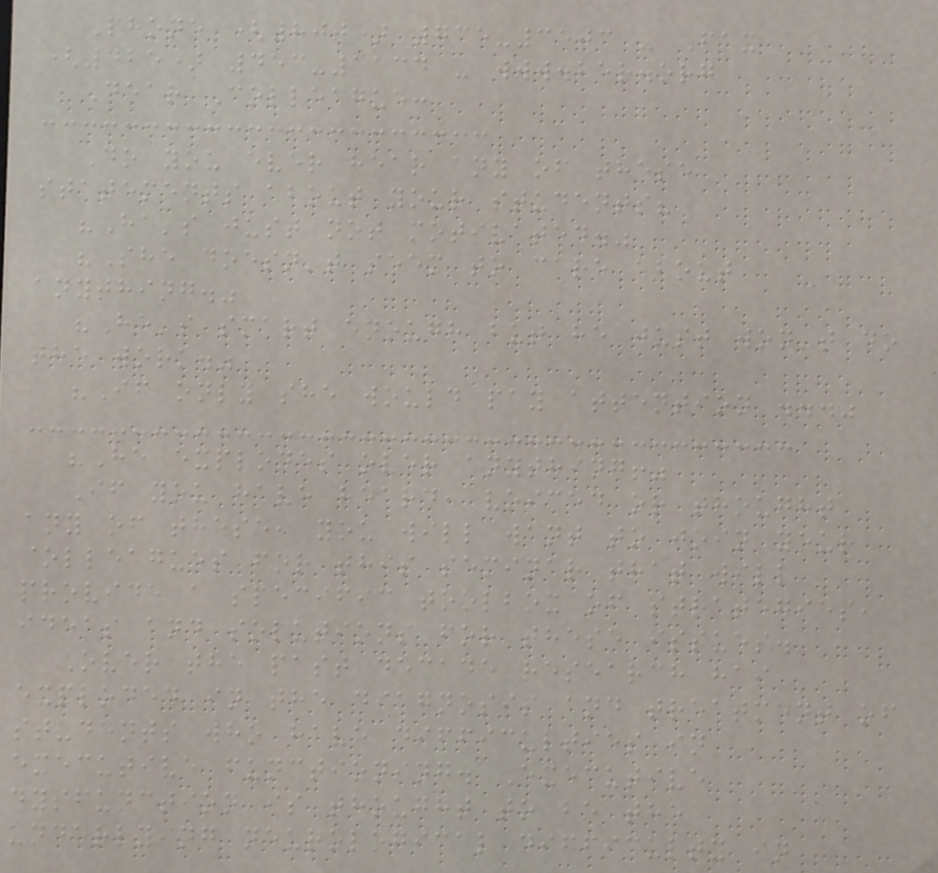Phone (800) 735-3503 - Fax
(425) 453-1134 - www.ber.org
Dear Colleague:
Do you ever hear any of these
statements about your students?
"He's just not motivated."
"She doesn't seem to care about
anything."
"He's smart enough but he just won't do
the work."
"If only she would pay attention ..."
"He explodes over anything!"
If you have heard, voiced or thought
any of these, you will want to join your
colleagues for this seminar that will
provide a specific toolbox of strategies,
ideas and solutions for these issues.
Over the past decade research has
exploded in the diagnosis and treatment of
students who have difficulties in
executive functioning. Executive
dysfunction is thought to be the
underlying neurological difficulty in
